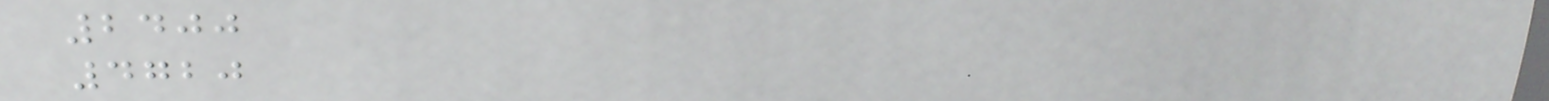2400
4720
